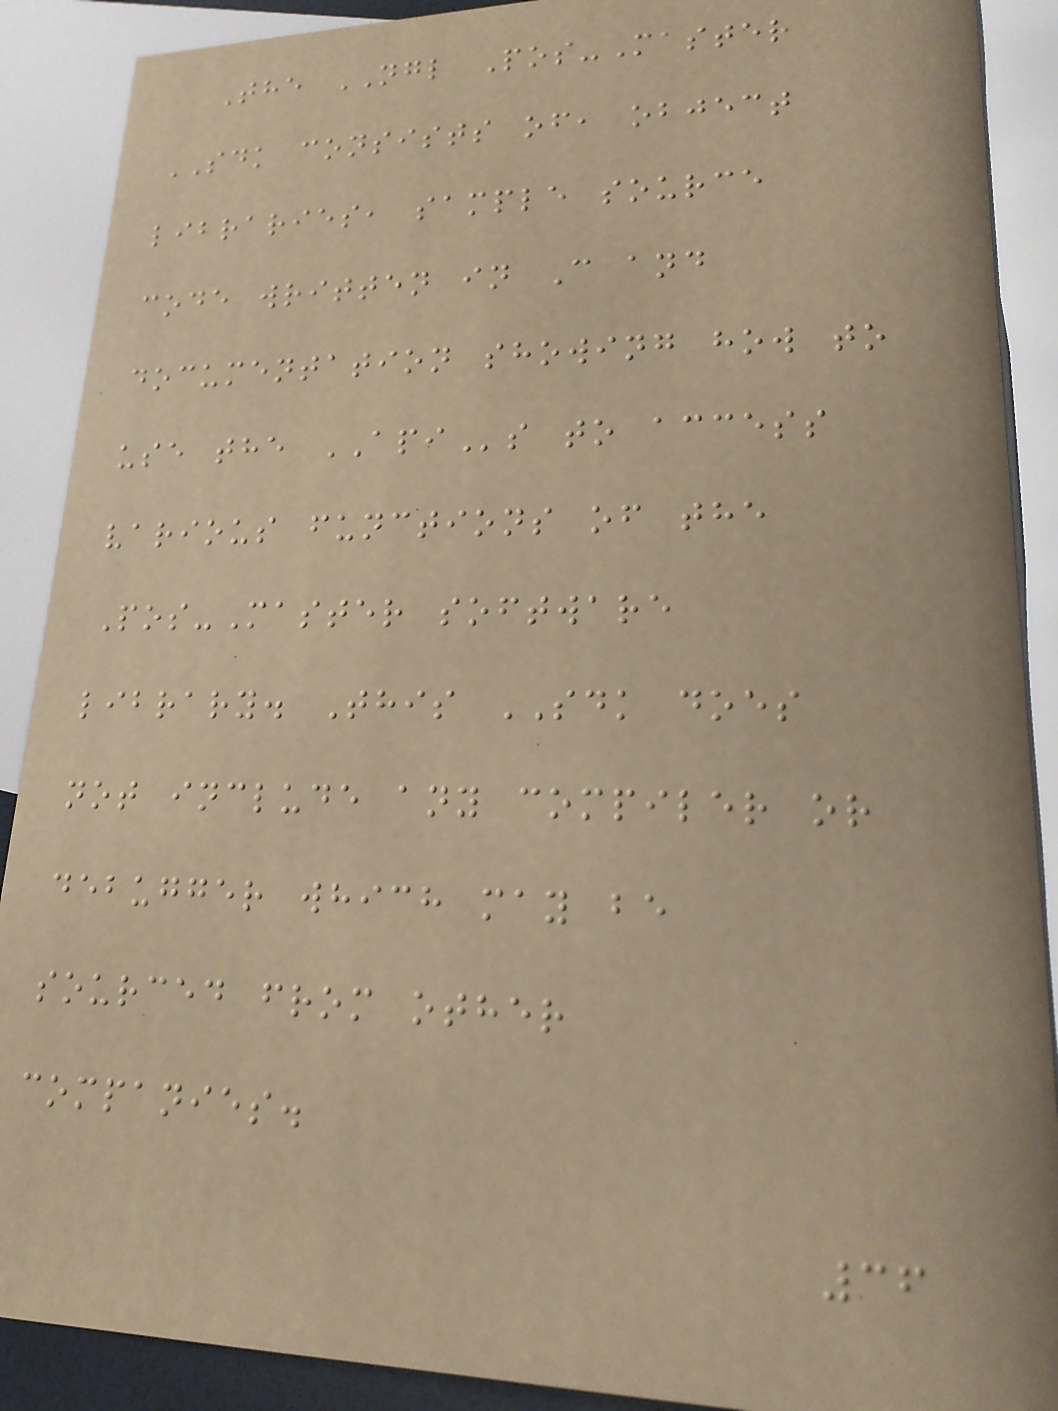The NGL Pos-Master
SDK consists of, object
libraries, sample source
code written in C and
documentation showing how to
use the APIs to access
various functions of the
Pos-Master software
library. This SDK does
not include any compiler or
debugger which may be
sourced from other
companies.
36
